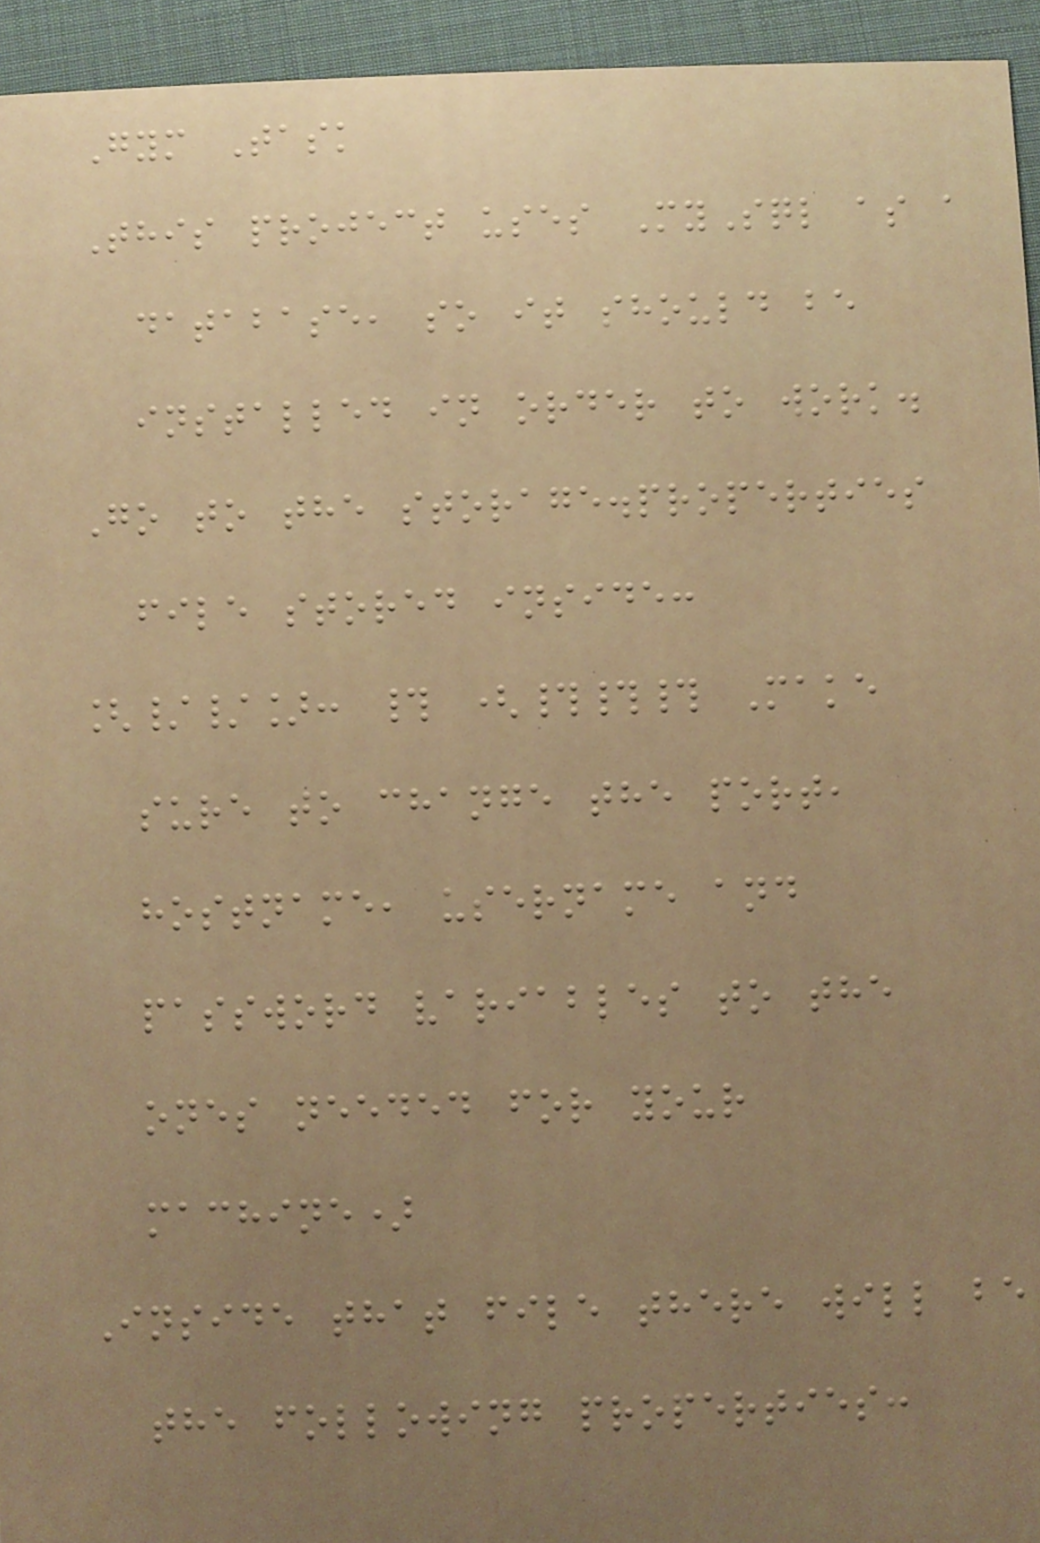Gym Task
This project uses MySql as a
database, so it should be
installed in order to work.
Go to the storage.properties
file stored inside:
[//]: # (### Make
sure to change the port,
hostname, username and
password variables to the
ones needed for your
machine)
Inside that file there will be
the following properties:
